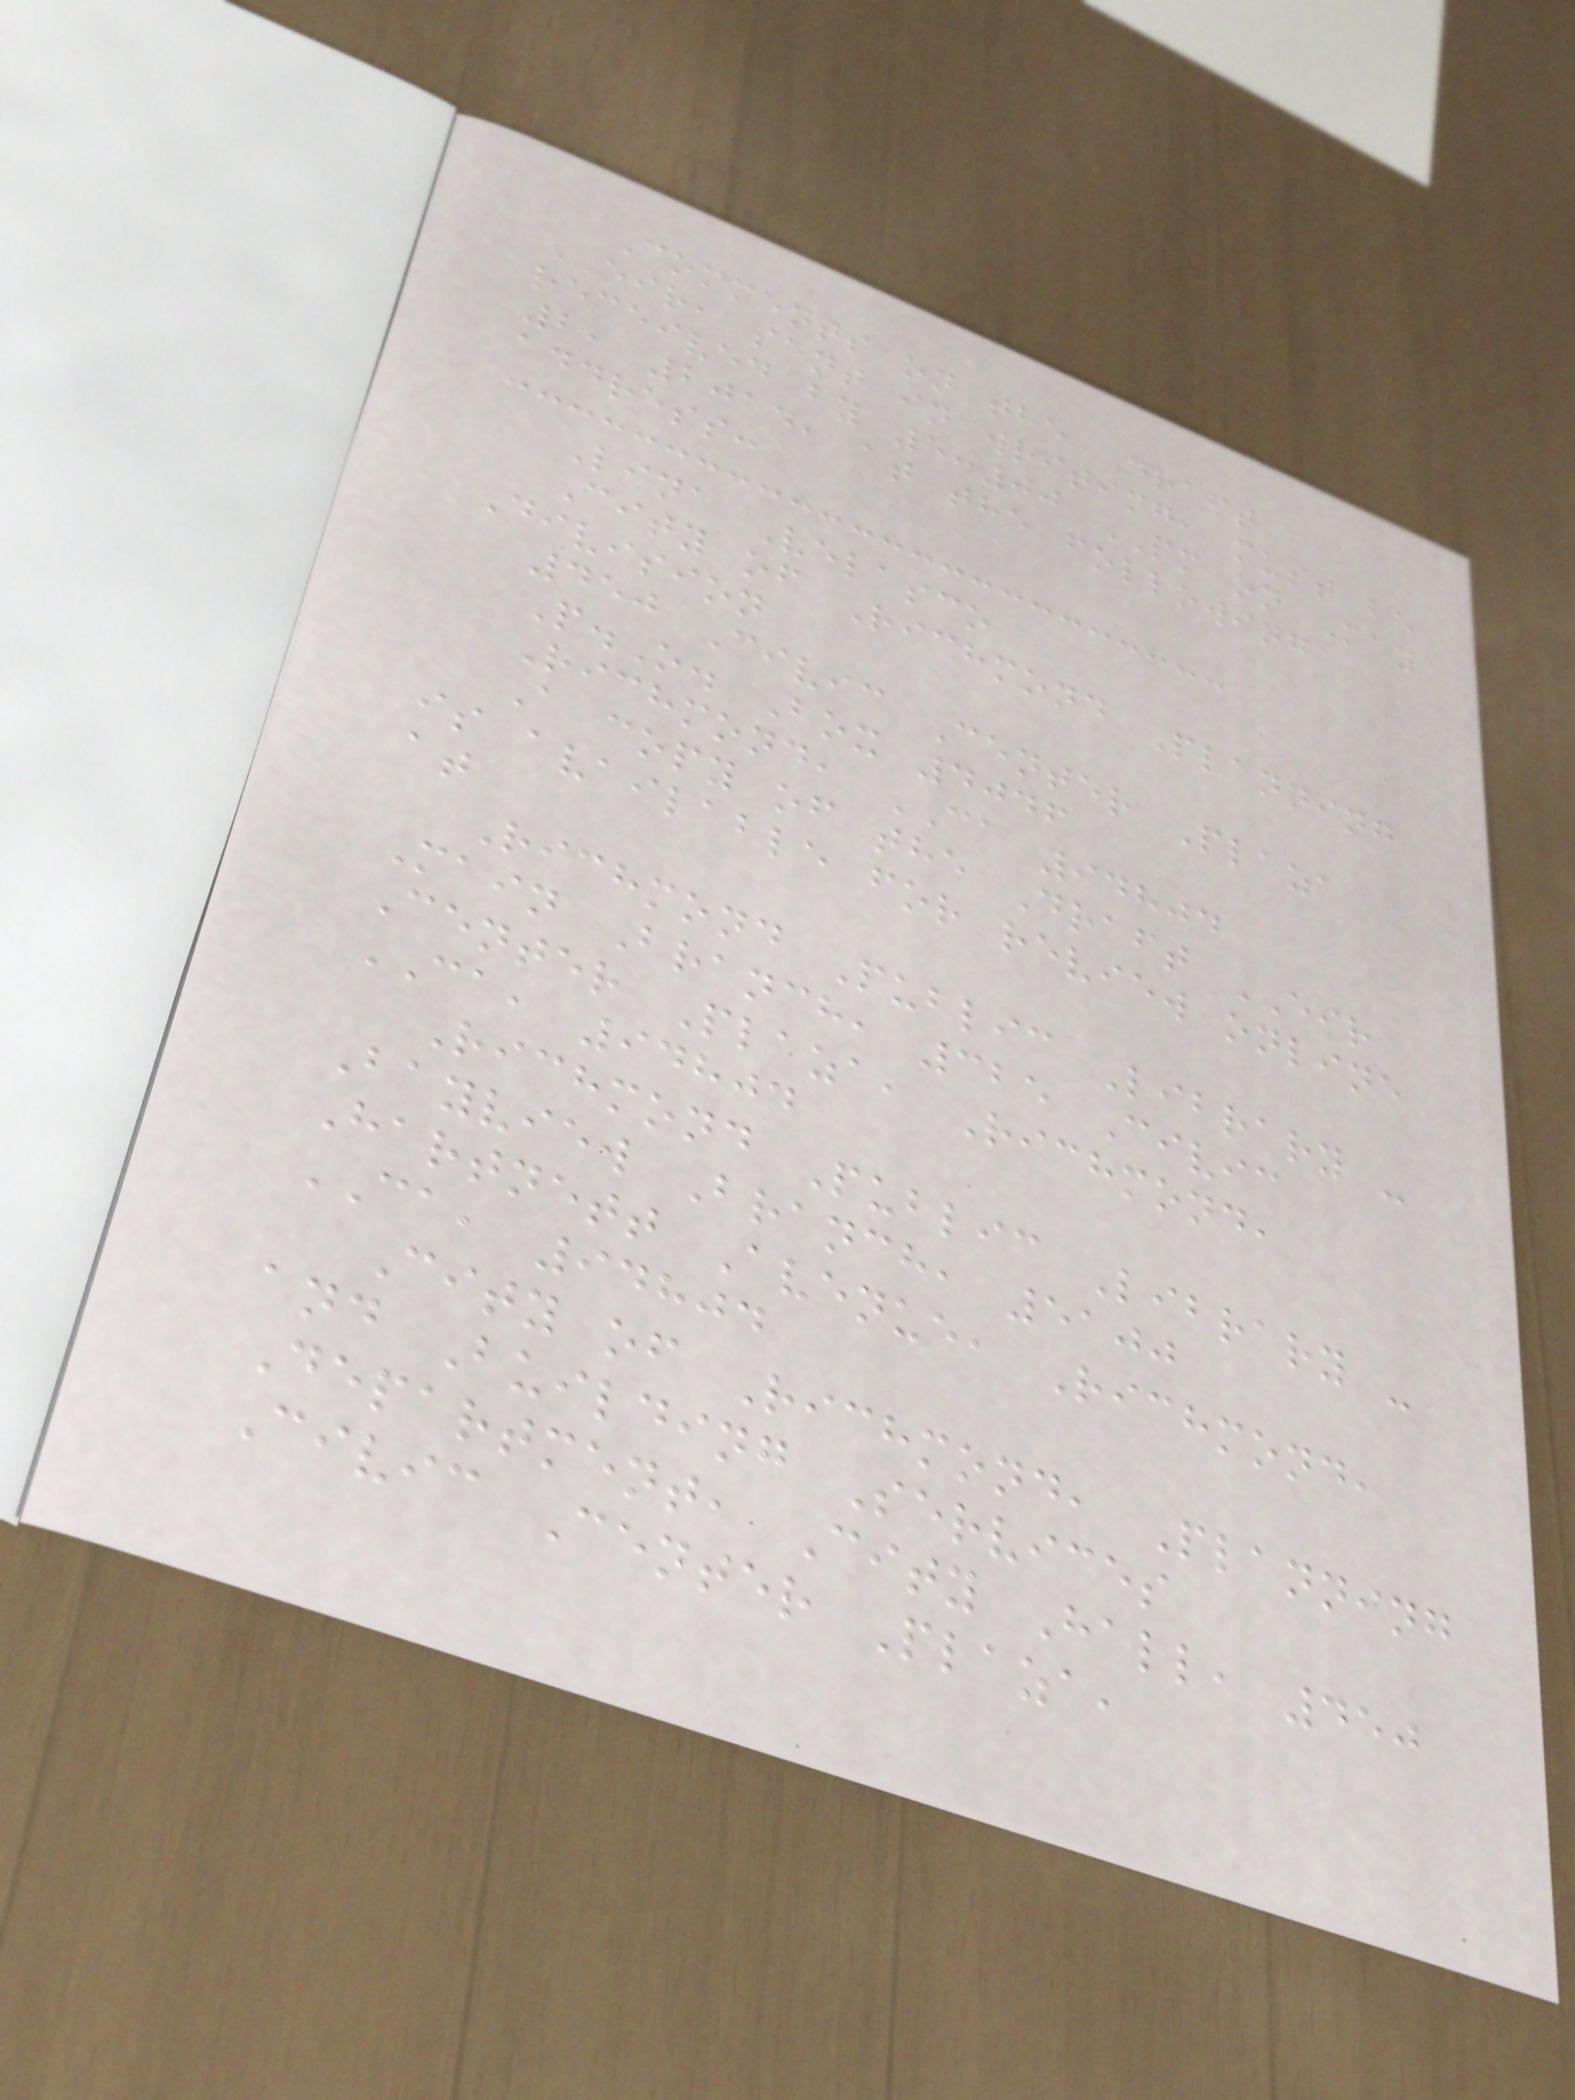Comments on the Draft
EIR, sent in writing, must be
received by 5:00 PM on May
2, 2014, at the following
address:
Lina Velasco
City of Richmond Planning
Division
450 Civic Center Plaza
P.O. Box 4046
Richmond, CA 94804
A copy of the Draft EIR
is available for review online
at
Richmond Public Library -
Main Branch, 325 Civic
Center Plaza, Richmond,
CA, 94804
Richmond Public Library -
Bayview Branch, 5100
Hartnett Avenue, Richmond,
CA, 94804
City of Richmond, Planning
and Building Services
Department, City Hall, 450
Civic Center Plaza,
